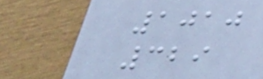1010
329
